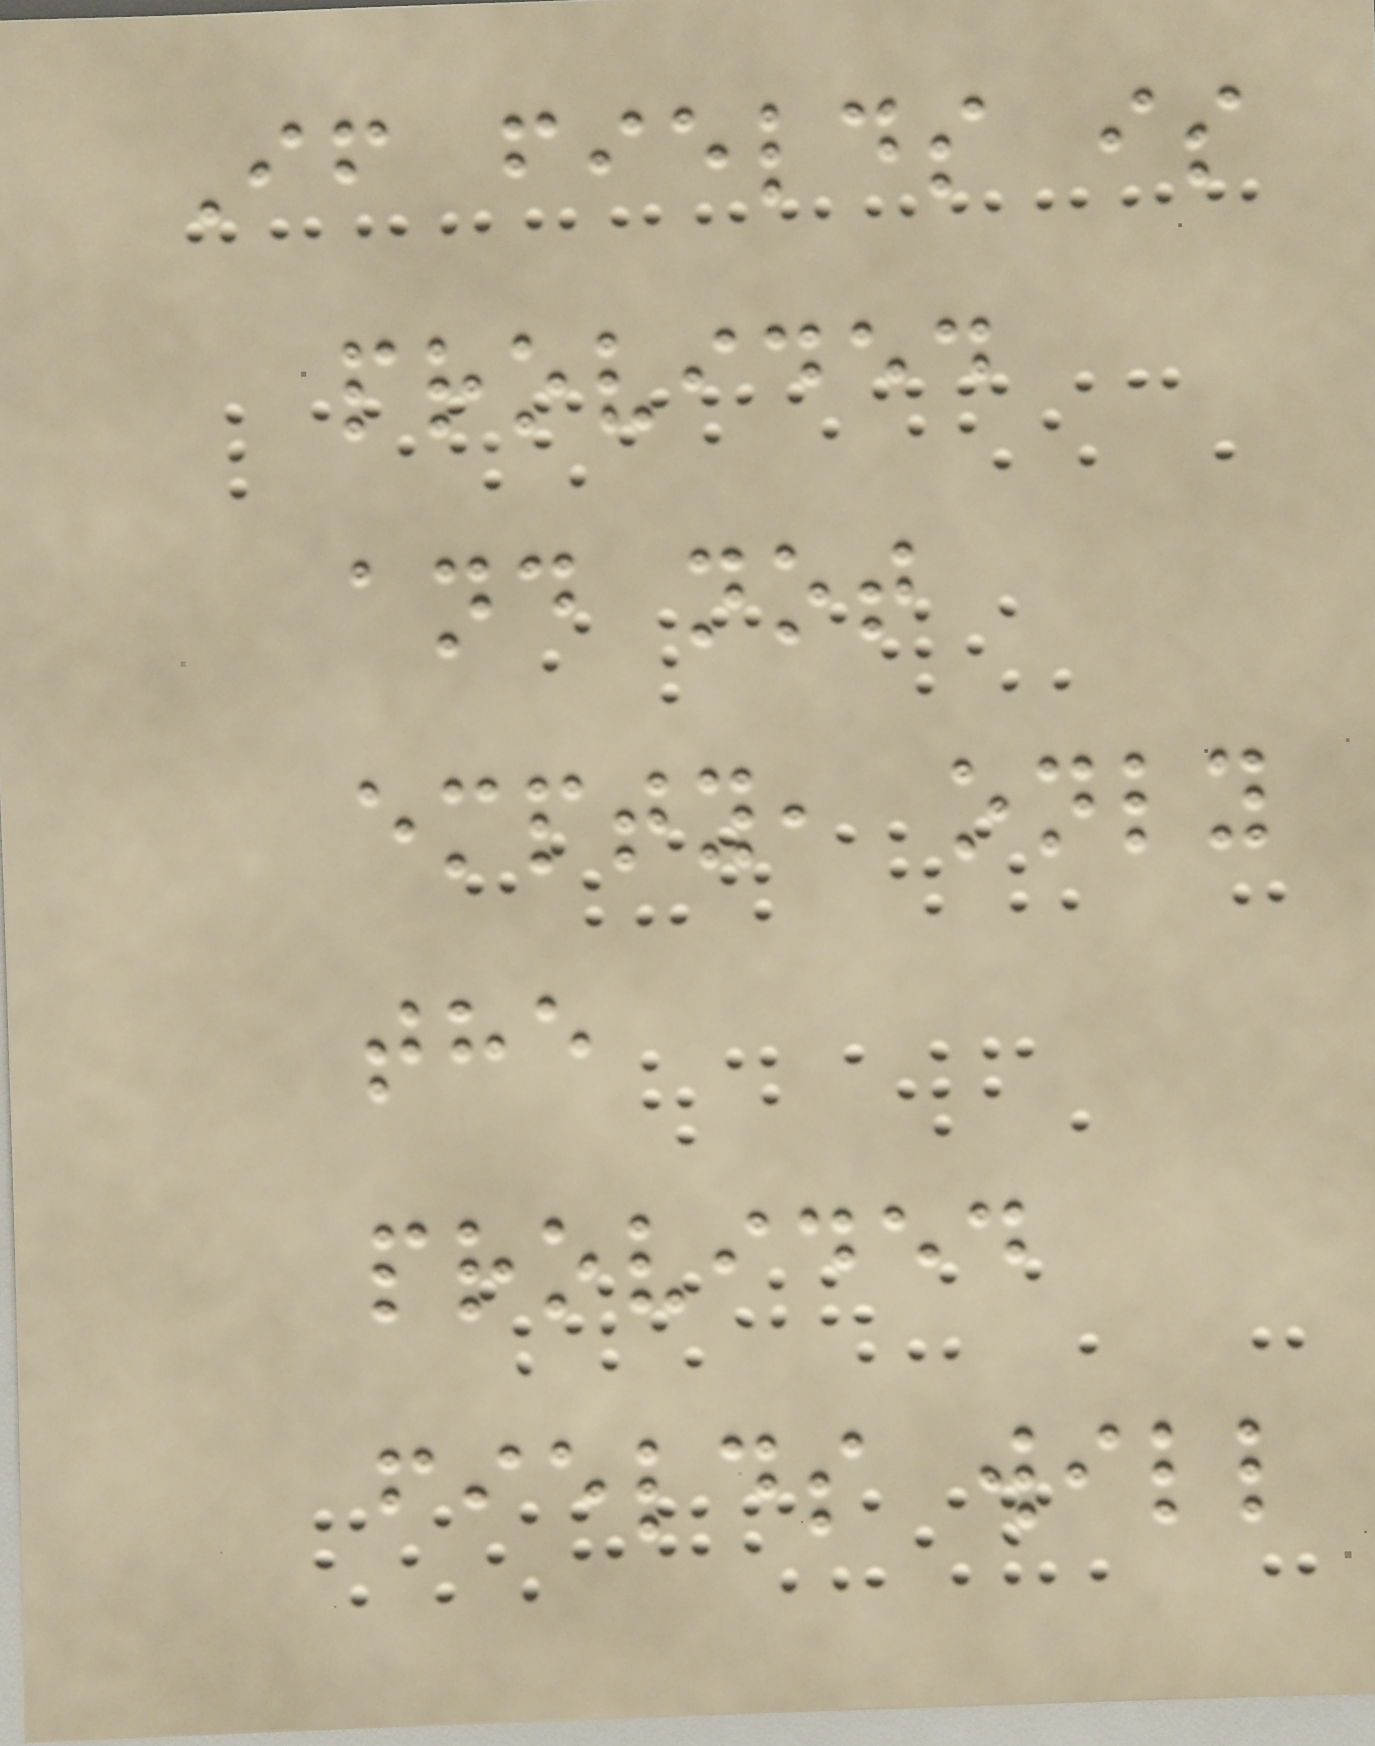If fields is
provided
and not
empty, only
the
provided
fields will
